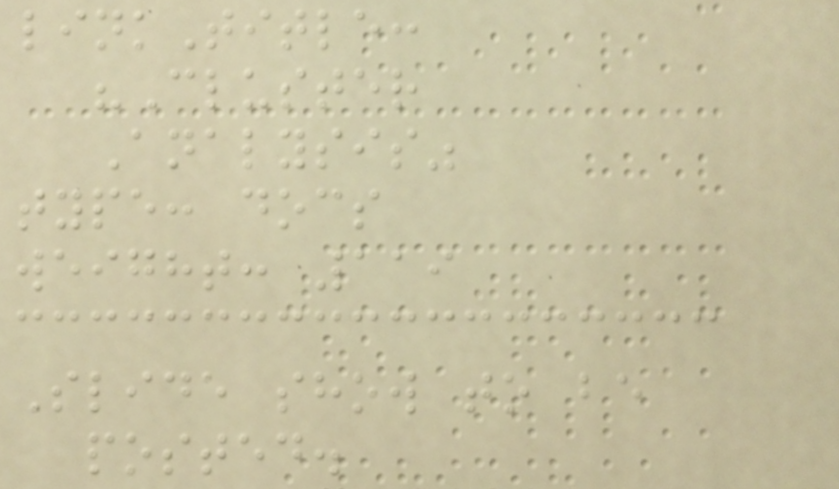linkTitle:
"Cluster
Analysis"
type: docs
weight: 119
Slide show to be
posted.
